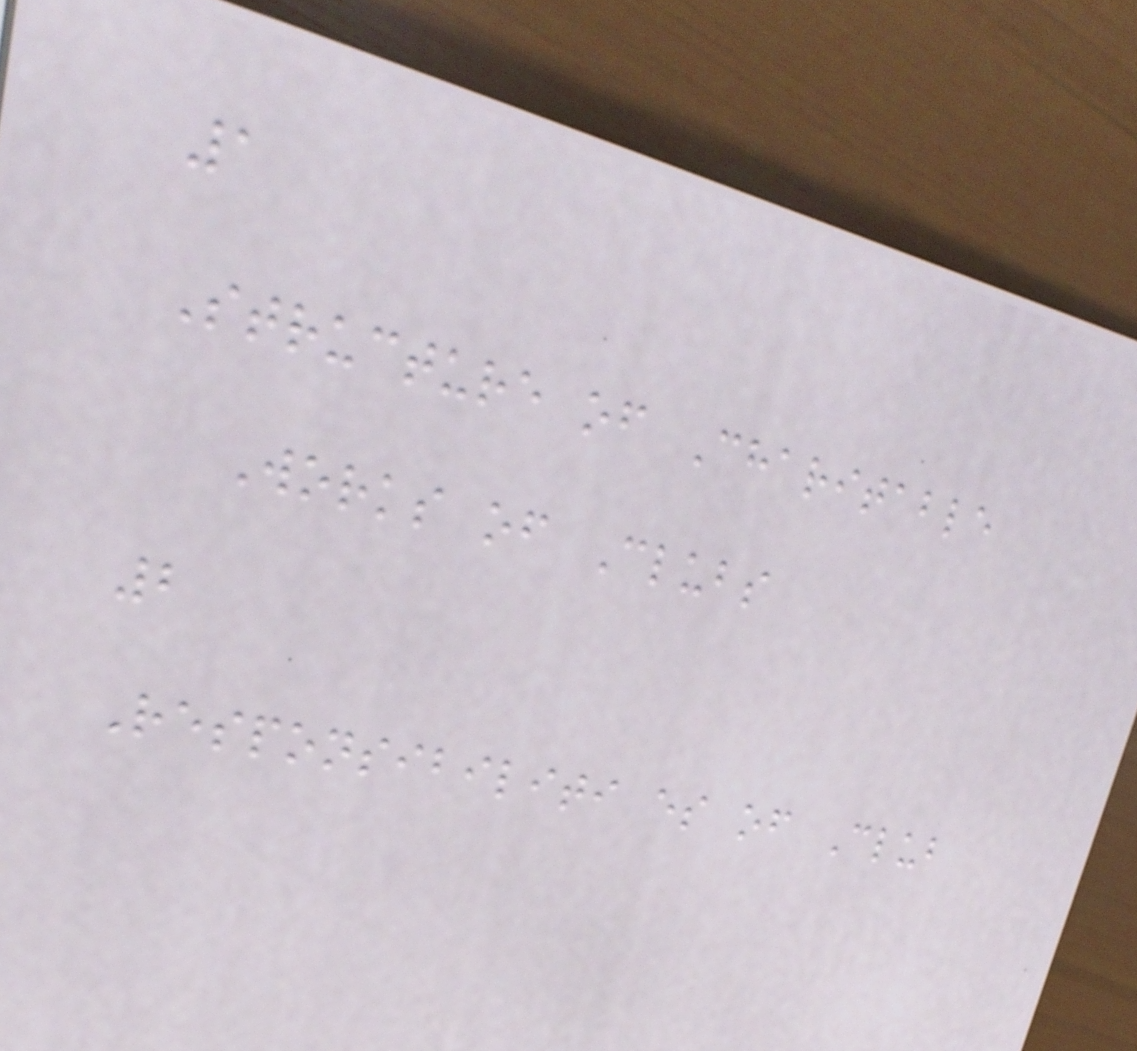1
Structure of Charitable
Works of Clubs
2
Responsibiliti es of Club
